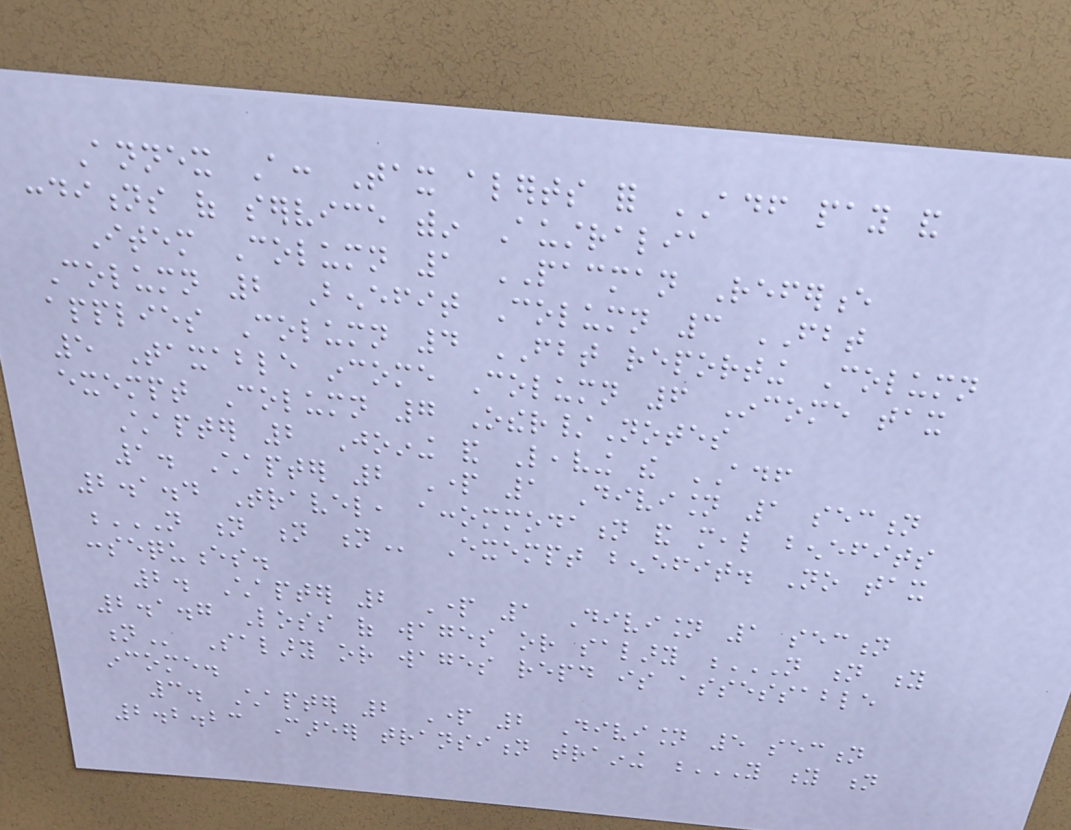Annex A: Tax alerts for ADF pay and
conditions of service within Australia
Item Column 1 PACMAN Reference
Column 2 Benefit Column 3 FBT
applies Column 4 FBT reporting Column
5 Taxable income Column 6 Income tax
exempt Column 7 Other/Notes
Chapter 2 Joining and Leaving the ADF
1. Chapter 2 Part 1 Division 1 section
2.1.4 Travel, accommodation and meal benefits
N N N N Exempt benefit. No tax
consequences.
2. Chapter 2 Part 1 Division 1 section
2.1.7 Loss of wages or salary N N Y
N Salary or wages repaid is assessable
income.
3. Chapter 2 Part 2 Division 5 section
2.2.23 Career transition training Y Y N
